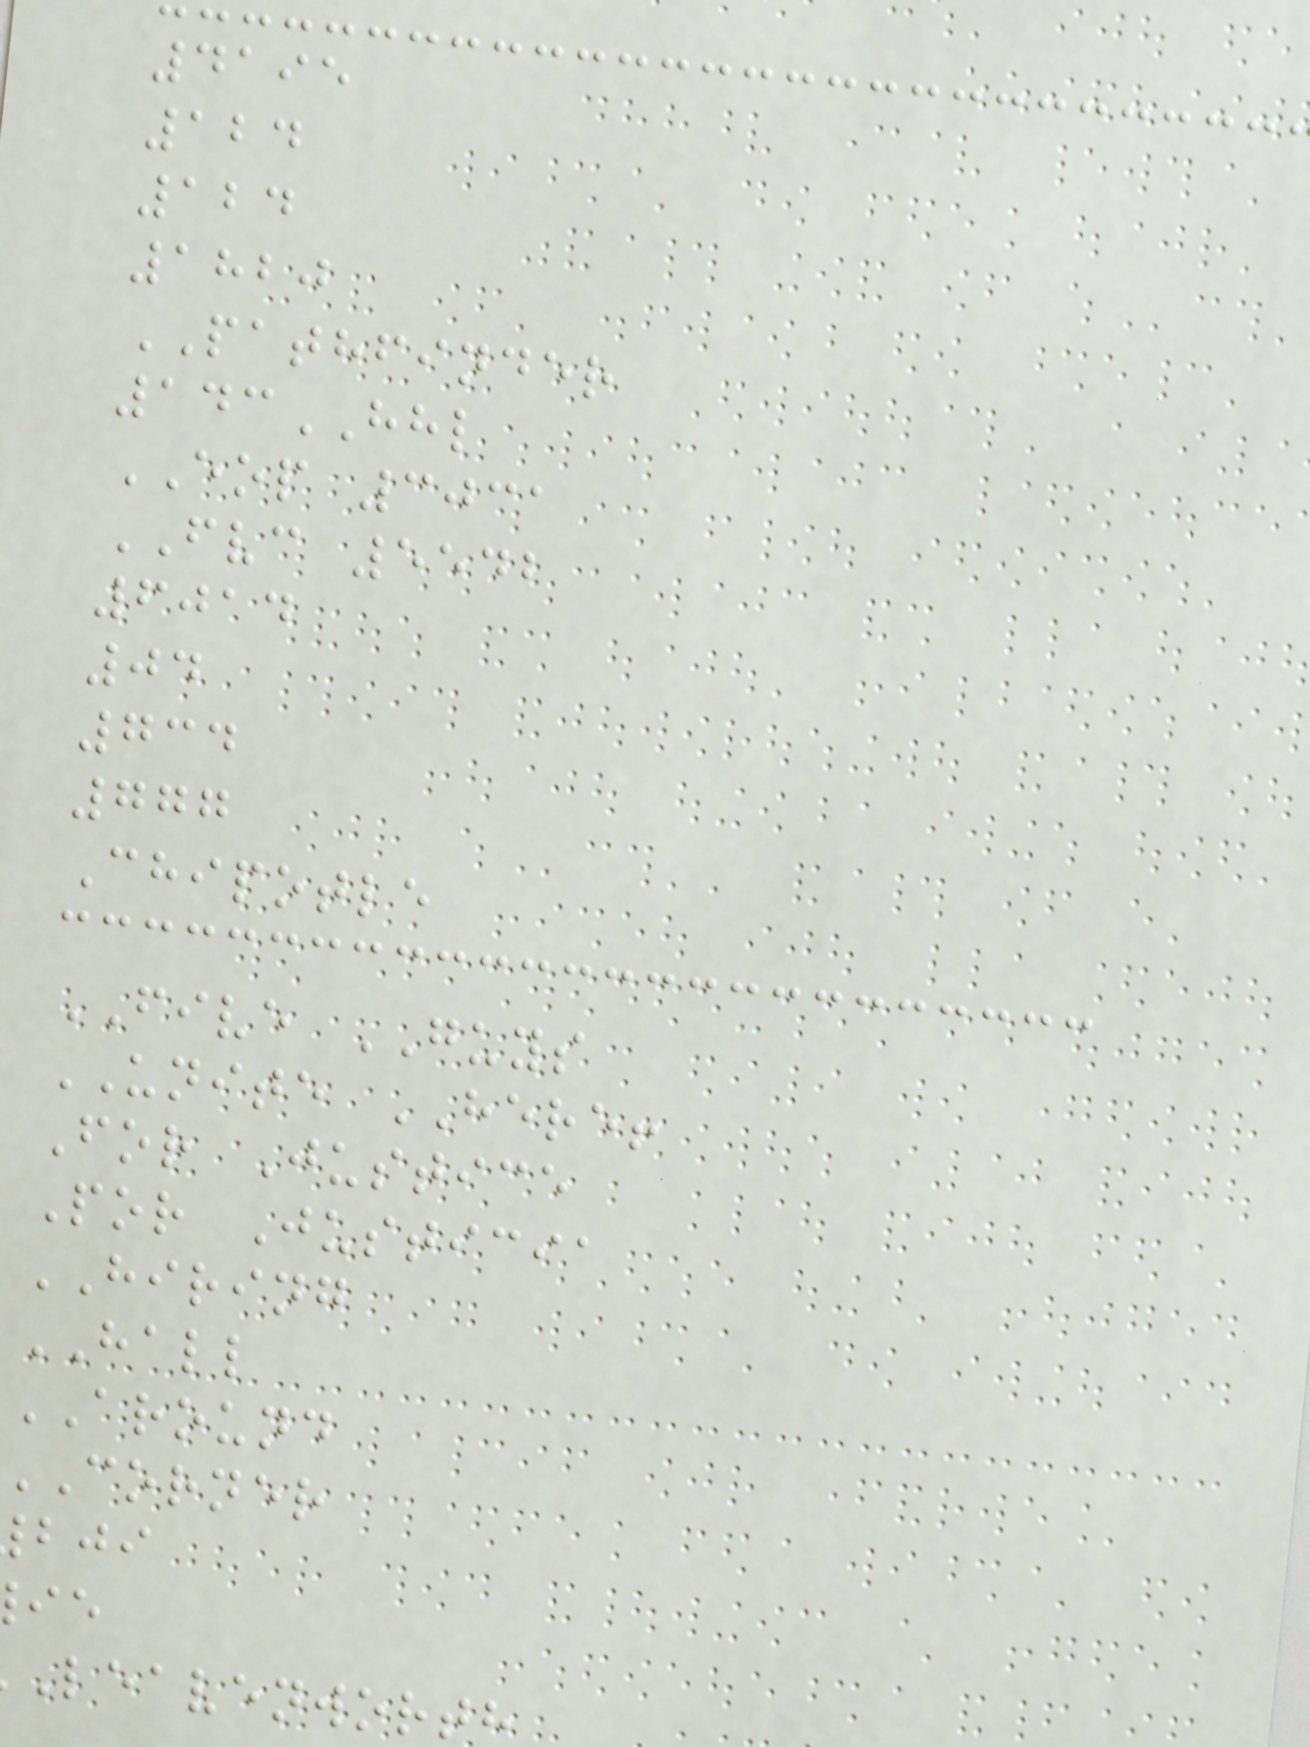4195
124
124
1820
PATHFINDER
143HHL
EOP 3031
FVC 5542
6014
04
734
777
Chipotle
FIVE GUYS
UNITE HERE!
For Justice
Por Justicia
HIRING
HALL
AROUND
corner
leavenworth
